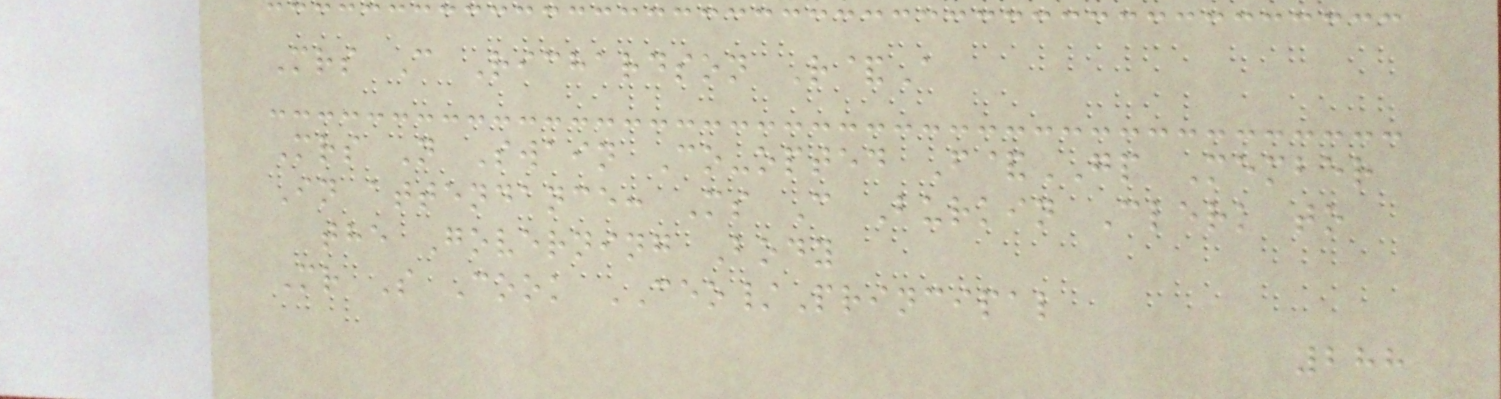Mrs C Richardson R&A
Mrs N Swain Co-opted F&GP Member
In attendance: Ms C Burkin Clerk to
the Governing Body
Mr S Cook CEO/Principal
288
